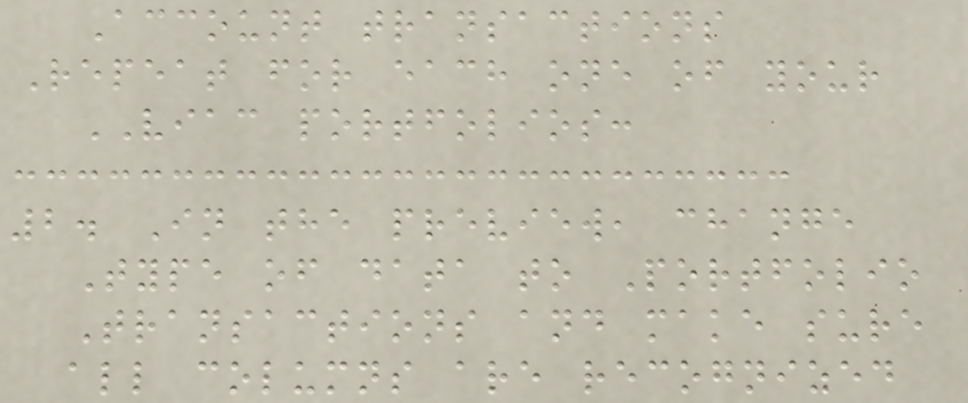Account transactions
Repeat for each one of your
VIAC portfolios:
2. In the preview, change
Type of data to Portfolio
Transactions and make sure
all columns are recognized
